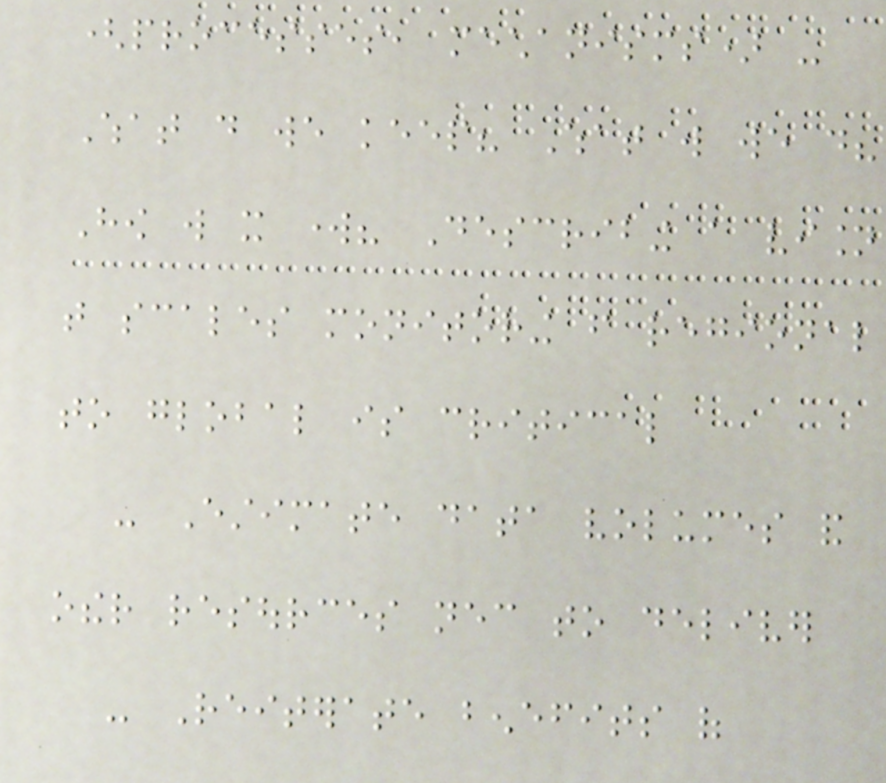(processes, mechanisms) -
What do we keep? What will we do?
How will it work? Describing a vision
that scales monitoring from regional
to global is critical
- Estimate data volumes and
other resources necessary to deliver
- Reiterate benefits of
